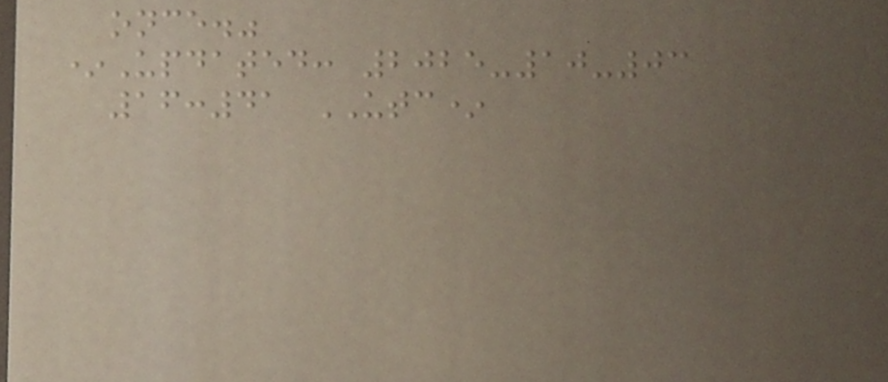once."
*Updated: 2025-10-03
16:41 UTC*
